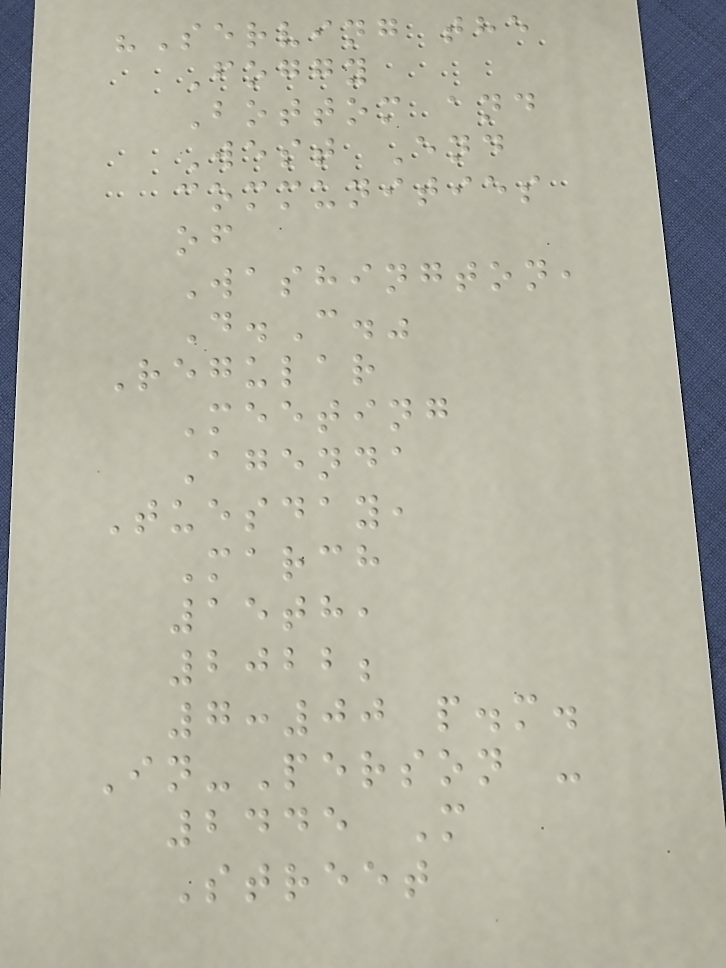"Serving the
Foggy
Bottom and
West End
communities
of
Washington,
D.C."
Regular
Meeting
Agenda
Tuesday,
March
15th,
2022;
7:00 p.m.
In-Person -
2445 M
Street
